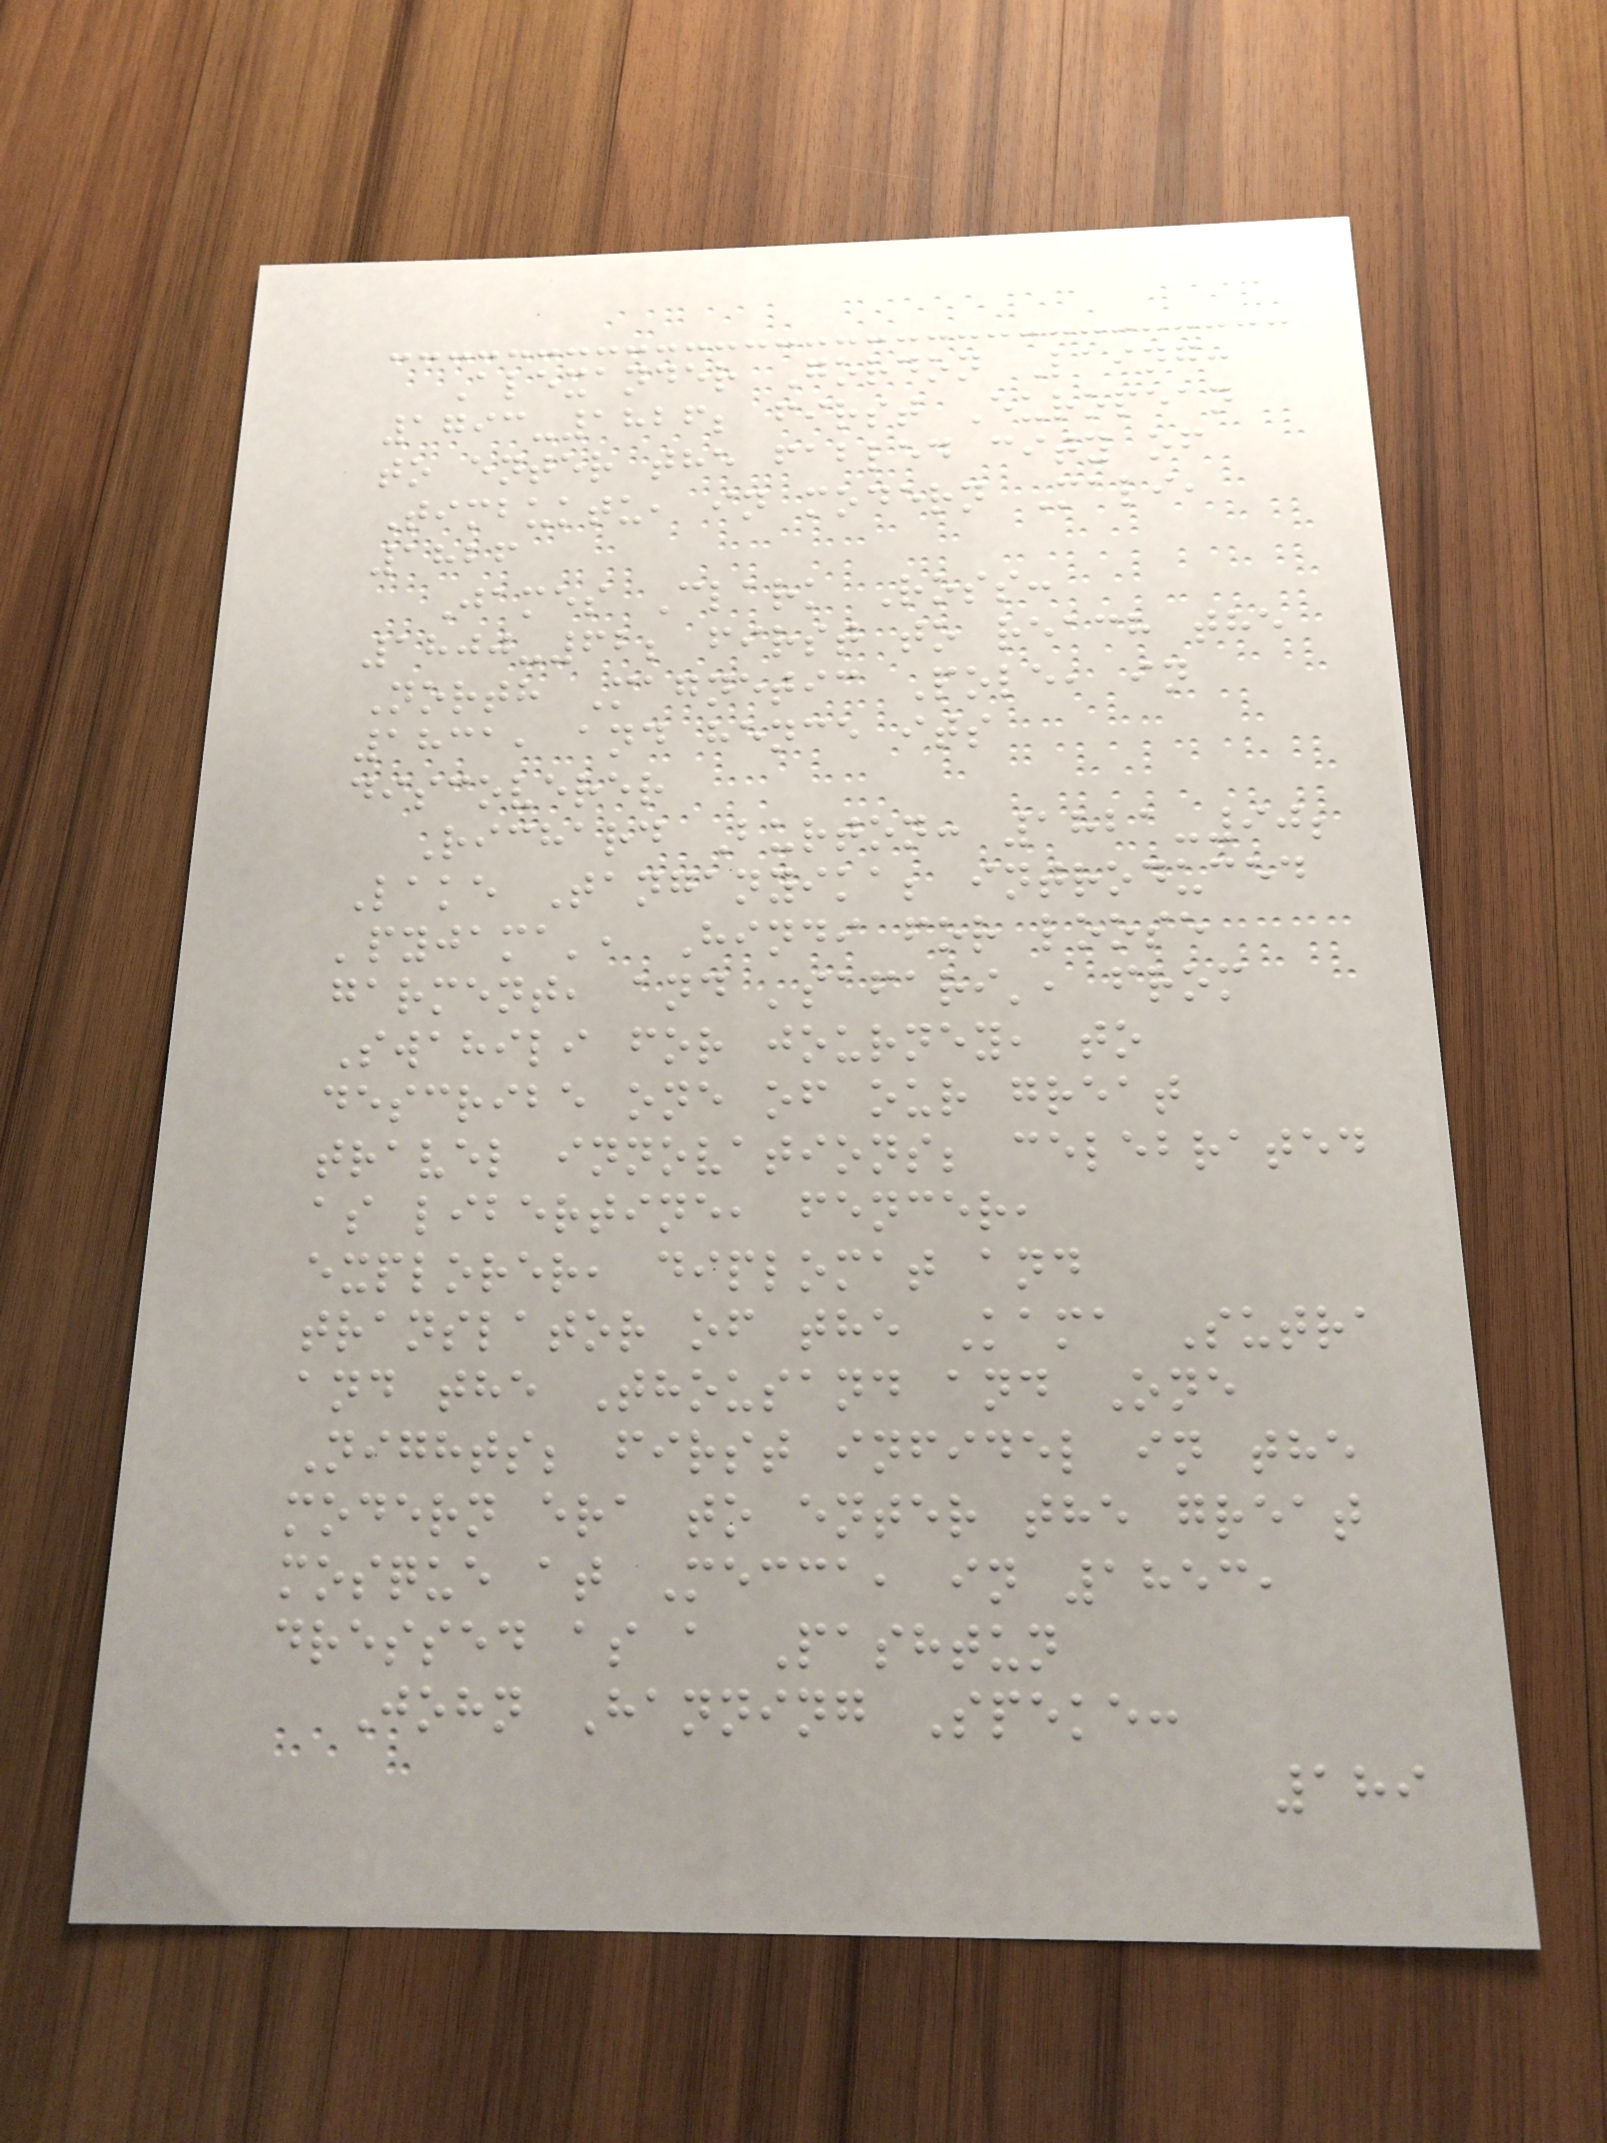Alexander Gordon Laing:
1793-1826; first European
to enter the fabled city of
Timbuktu, in modern Mali,
1826
James Clark Ross:
1800-62; first to reach the
North Magnetic Pole, in
1831, and hence its
discoverer
Richard Burton: 1821-90;
Lake Tanganyika; introduced
'pyjama', Hindi for loose
garment, and 'safari', from
Swahili for journey, to
describe one of our great
travel innovations; celebrated
as libertine, fencer,
explorer, diplomat and
translator of the Kama Sutra
and the Thousand and One
Nights; first infidel in the
modern era to enter the great
mosque at Mecca, in 1853,
dressed as a Pashtun
John Hanning Speke:
189
